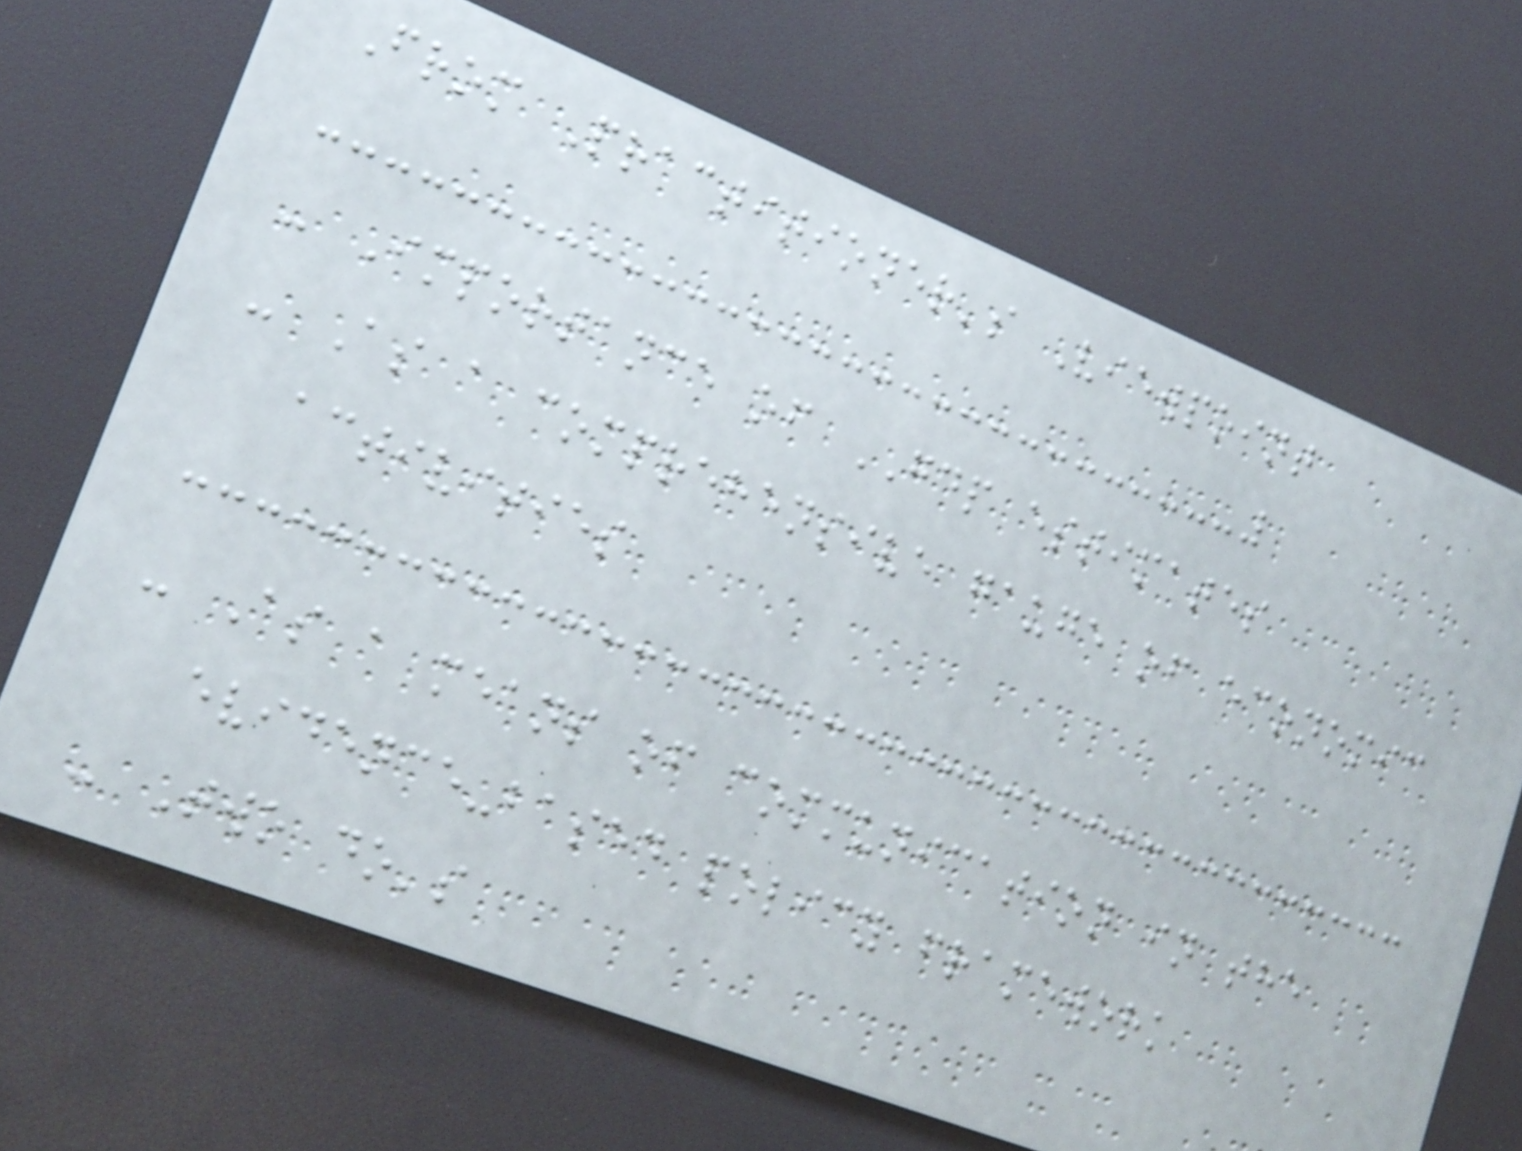From Practitioner's Viewpoint
- Importance of GDP estimates
- As a comprehensive gauge of economic
activities
- As a means of communication in the
evidence-based policy framework
- Two do's
